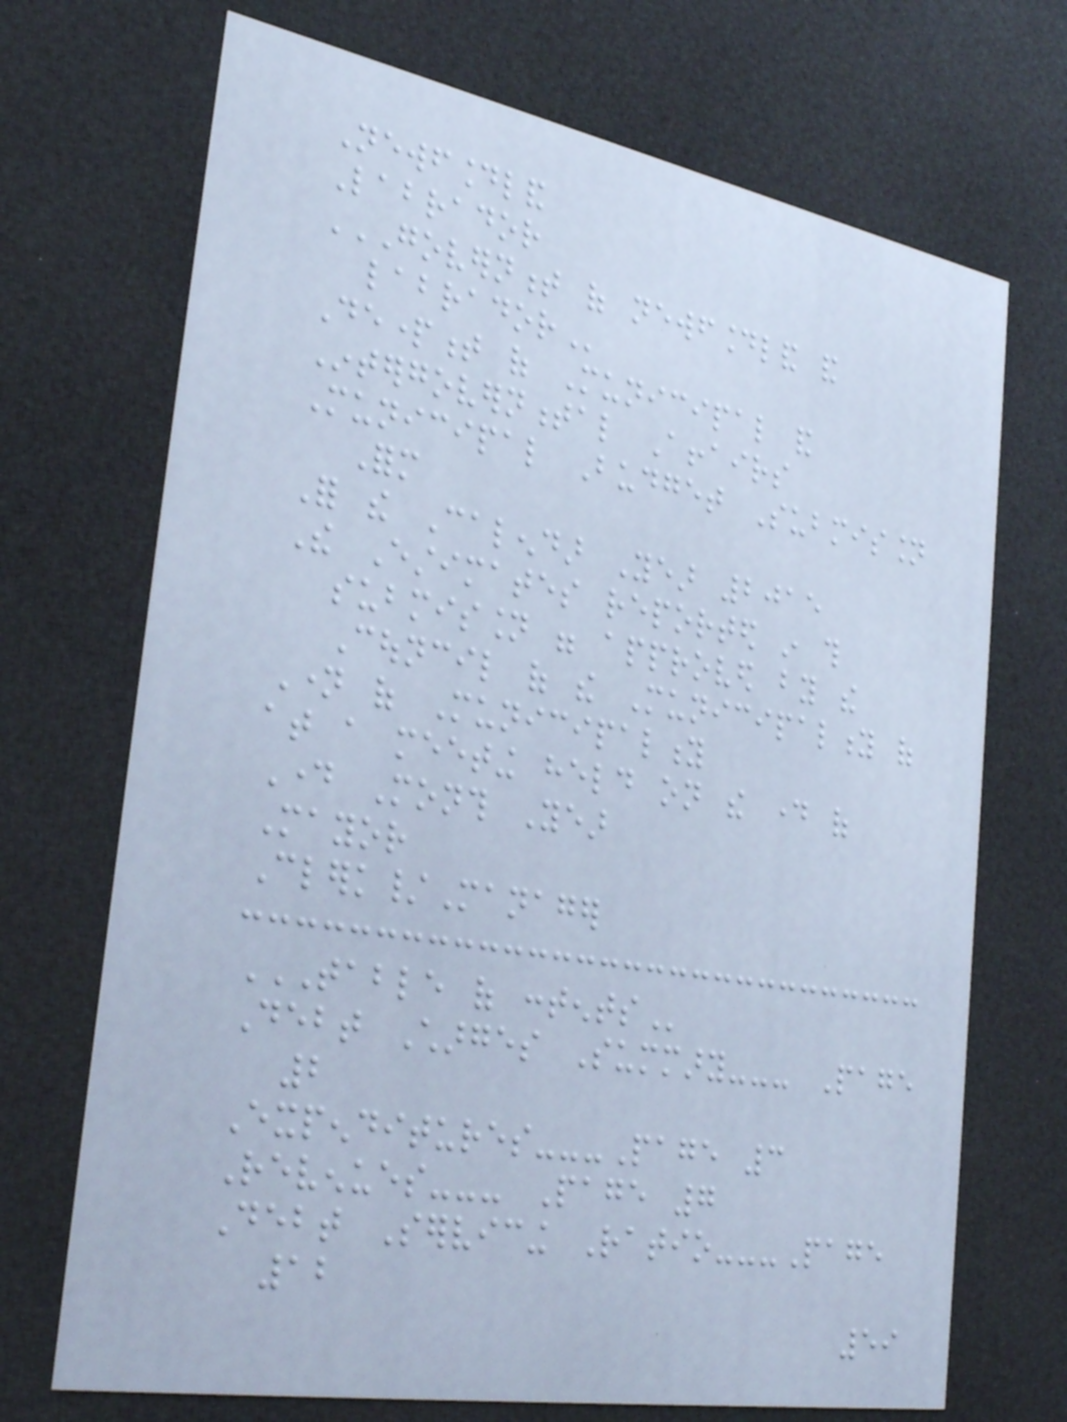Newfoundland
Labrador
GOVERNMENT OF NEWFOUNDLAND AND
LABRADOR
Department of Municipal and
Intergovernmental Affairs
Municipal Budget Submission
Form
For the Calendar Year 2015
The Estimates reported in this
submission were approved by the
Council of the Municipality of
Name of Municipality
at a meeting held on the day of
Day Month Year
Mayor
Clerk/Manager
TABLE OF CONTENTS
Debt Charges Summary--- Page
2
Expenditures---Page 3
Revenues--- Page 7
Debt Servicing Ratio---Page
12
59
